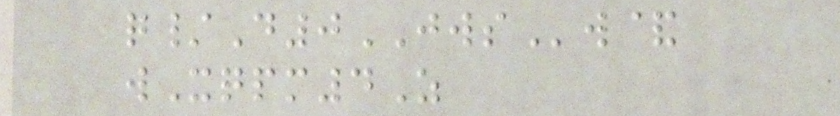q/D0JWSw&
wXqpm4Z
